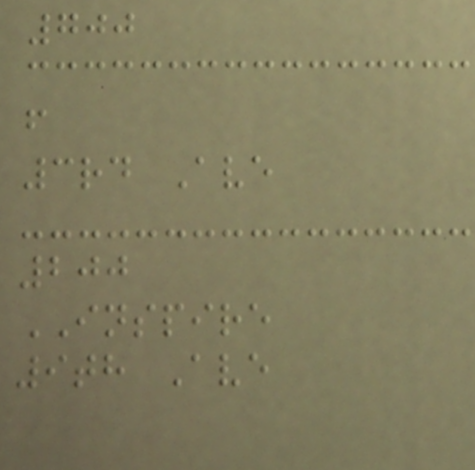700
f
3rd Ave
200
INSPIRE
9th Ave
